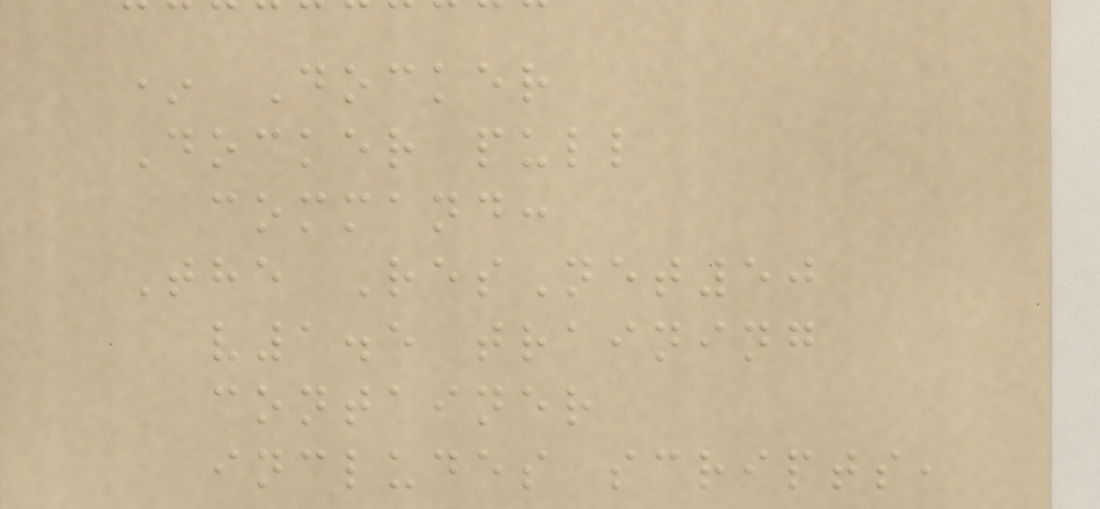* Docker
Docker pull
command:
The ResNet50
v1.5 training
container
includes scripts,
